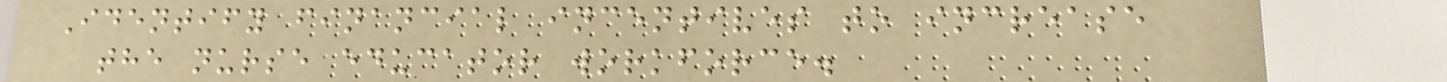Identify financial incentives to increase
the nurse educator workforce.
